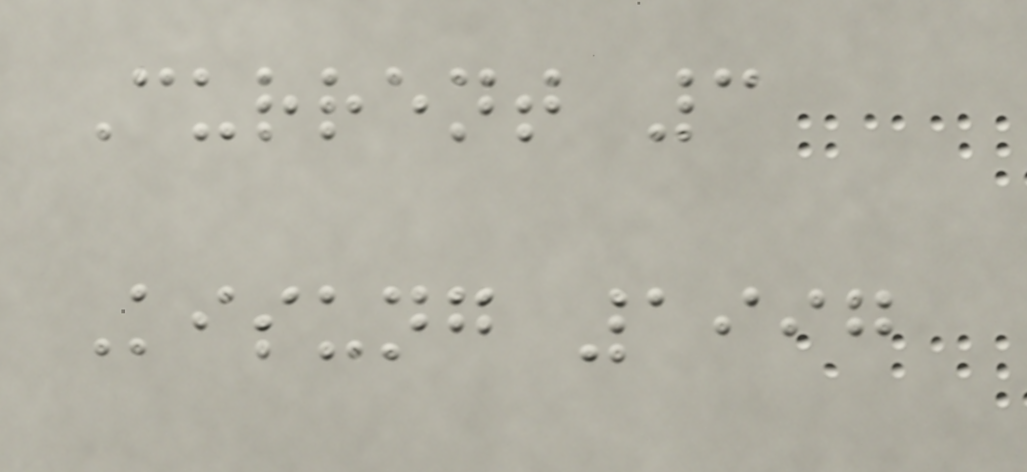Current 3
Kisung 1997
